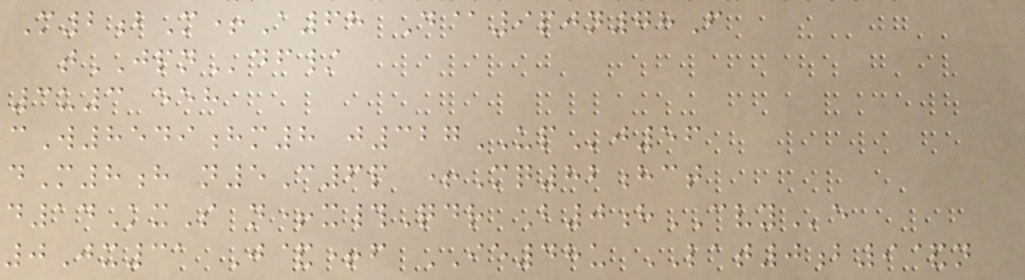M2bM+A68 D@9pjn78F
tJPNdf/
3u3 eeh
cW8549hm8 j327UPj56
dM8h n5C6p +Mq82hct
d14KxS n+x#Qdr B0hCVYe
0Jx31 J&+f IE48u LAT0b9&n
